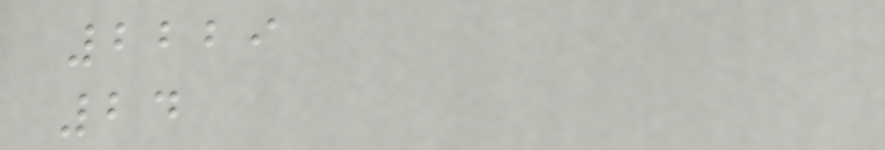2229
24
